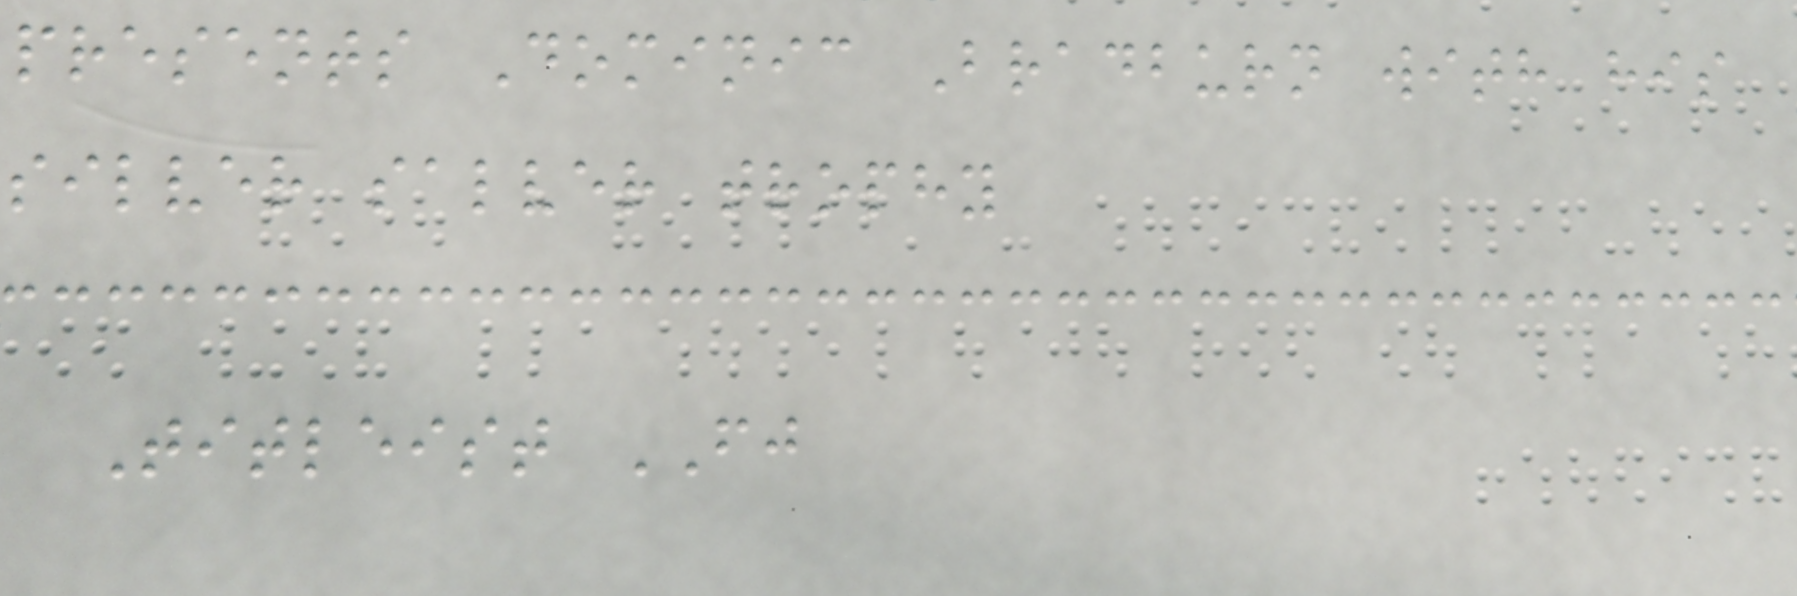presents Dominic Bradburn with his
silver salver trophy
Titleist FJ
